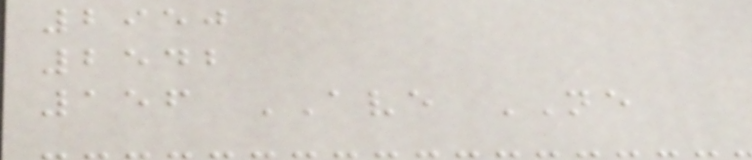2950
2542
156 AVE NE
